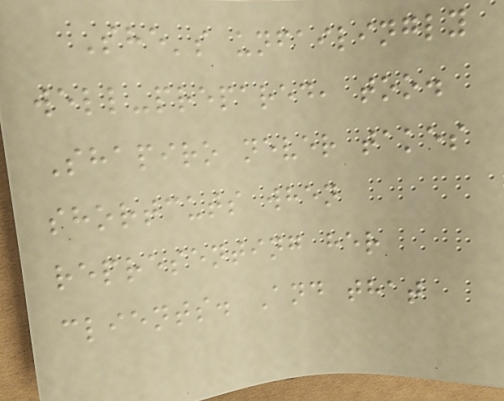She's unfailingly
well-prepared, too.
Shapiro never takes
shortcuts when
representing her
clients. And that
